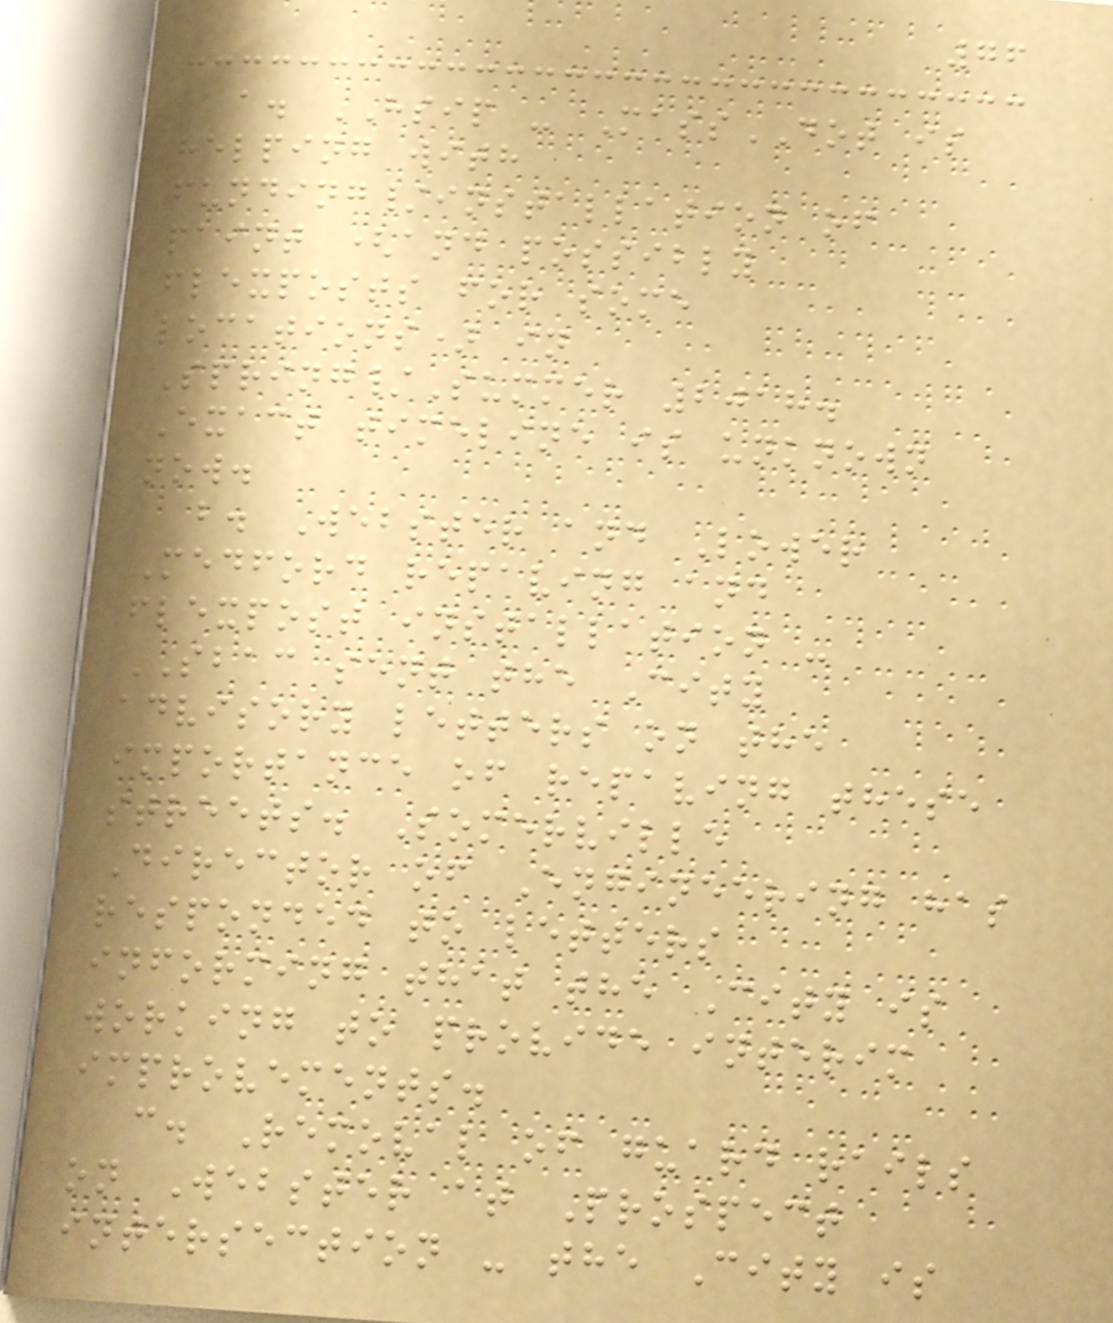76
a. HSIP - MassDOT is
helping with
funding/installation of
paint (and possibly
flexposts for some
locations) in
Spring/Summer 2018.
Exact timeline is unknown
now.
b. Webster and Lower
Medford repaving and
flexpost installation -
SBAC sent the City
advisory letters on the
importance of repaving these
streets. Somerville
Director of Engineering has
responded to letters
informing that the City is
working to provide interim
improvements.
c. Removal of guard rails
on Webster at Prospect
intersection - the City is
